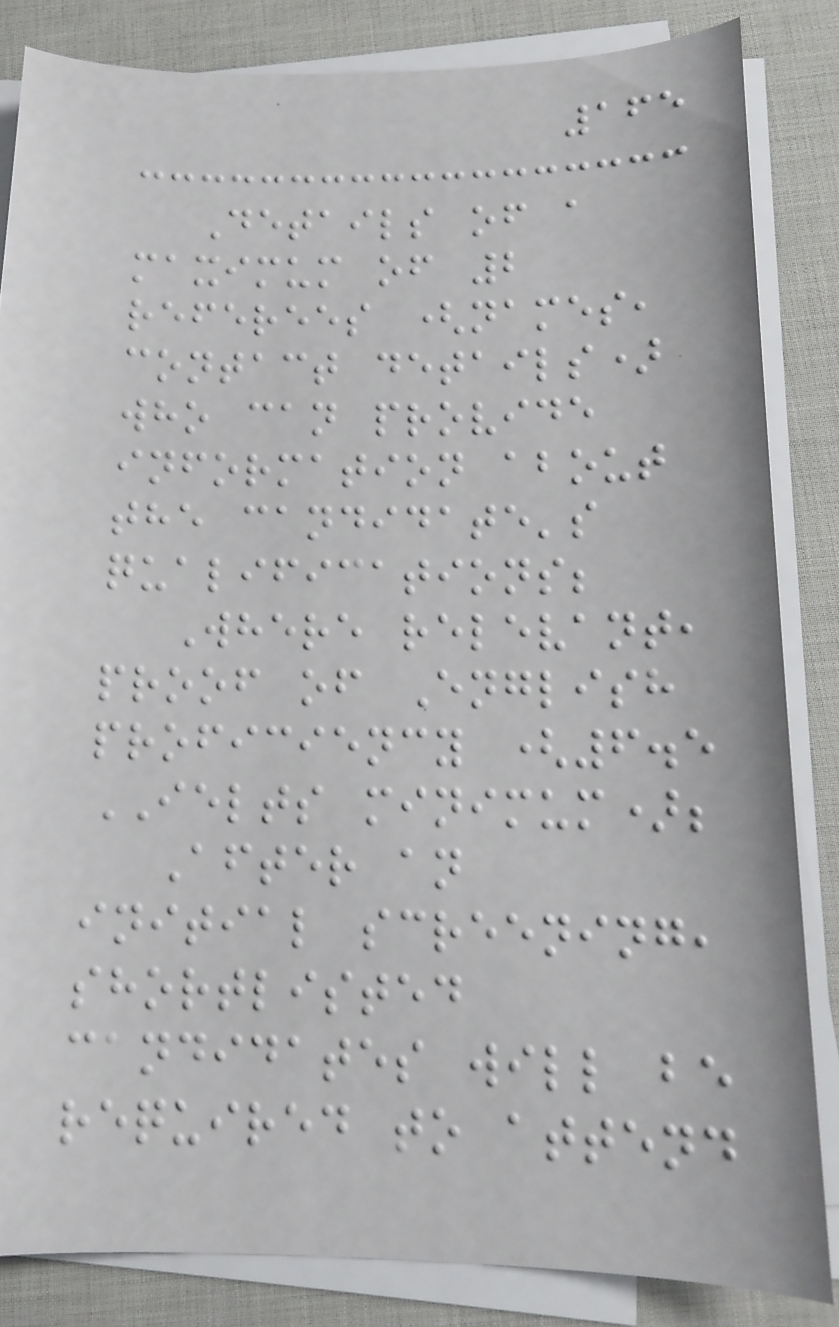165
Details of a
maximum of 2
referees (names,
contact details)
who can provide
information about
the candidate's
qualifications;
Where relevant,
proof of English
proficiency (6.5
IELTS minimum);
After an
initial screening,
shortlisted
candidates will be
required to attend
